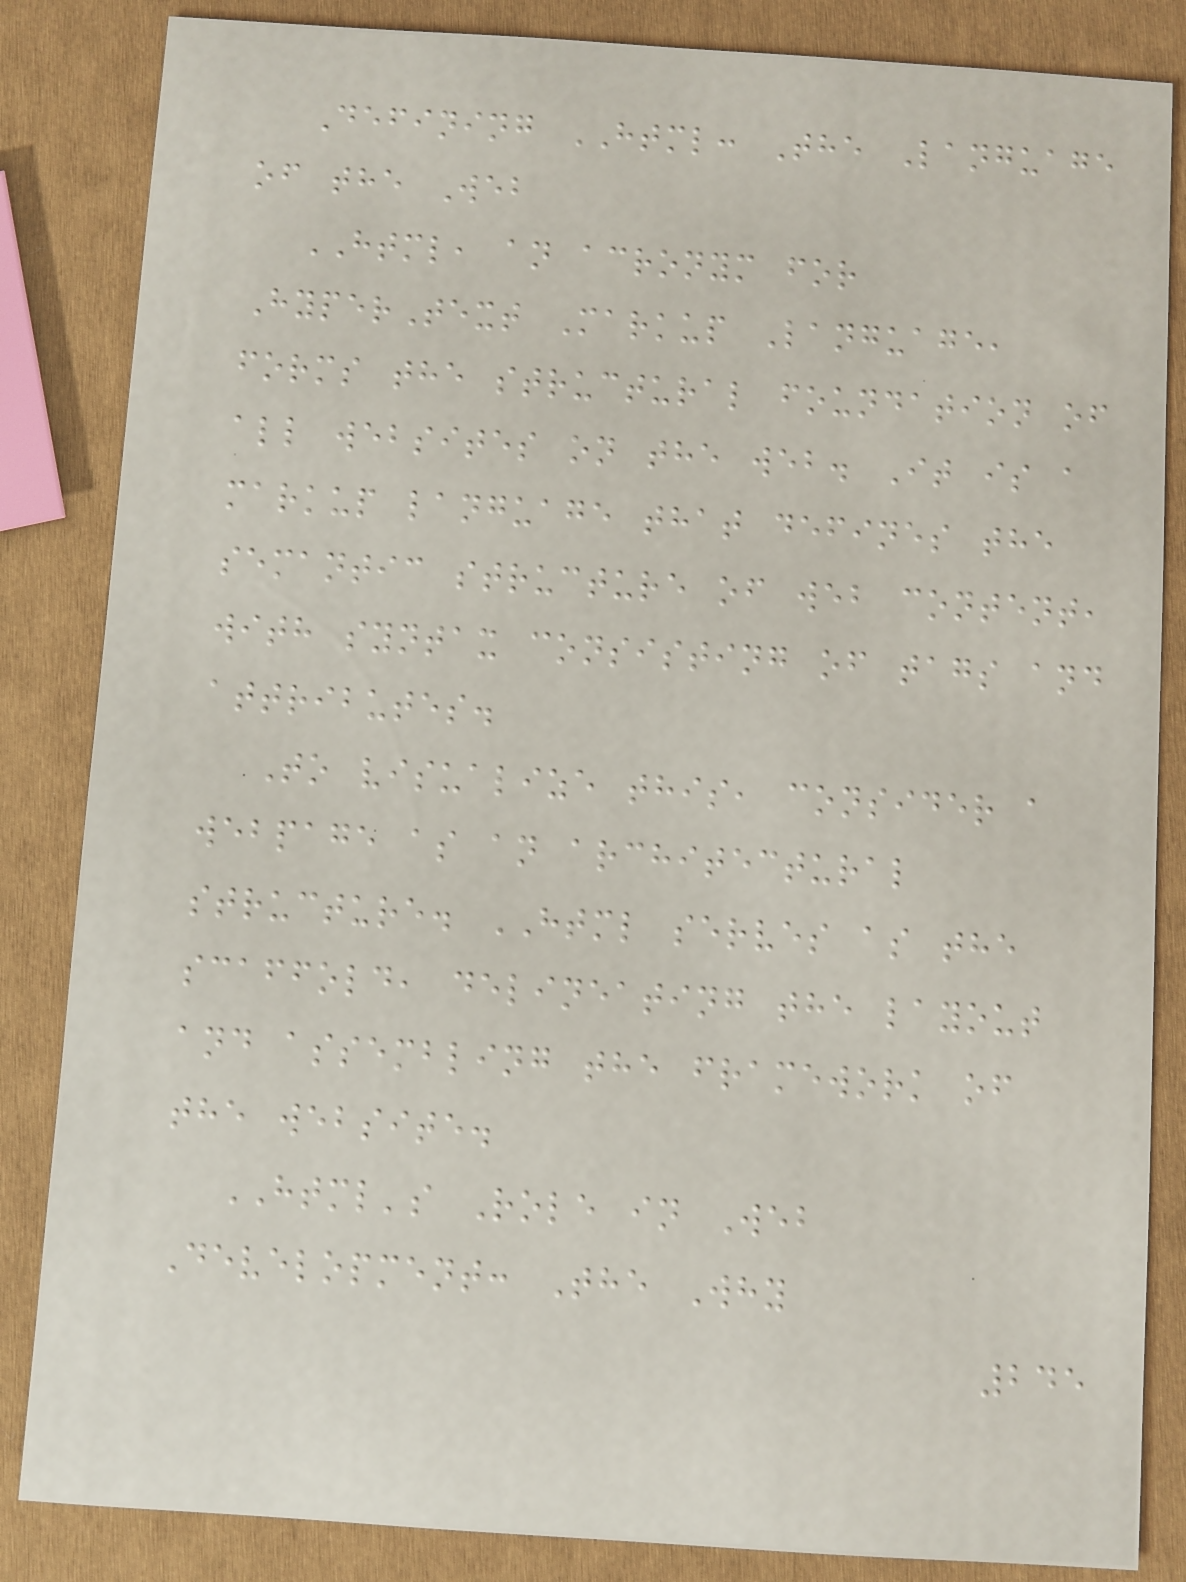Defining HTML: The Language
of the Web
HTML, an acronym for
HyperText Markup Language,
forms the structural foundation of
all websites on the web. It is a
markup language that defines the
semantic structure of web content,
with syntax consisting of tags and
attributes.
To visualize this, consider a
webpage as an architectural
structure. HTML serves as the
scaffold, delineating the layout
and assembling the framework of
the website.
HTML's Role in Web
Development: The Why
245
